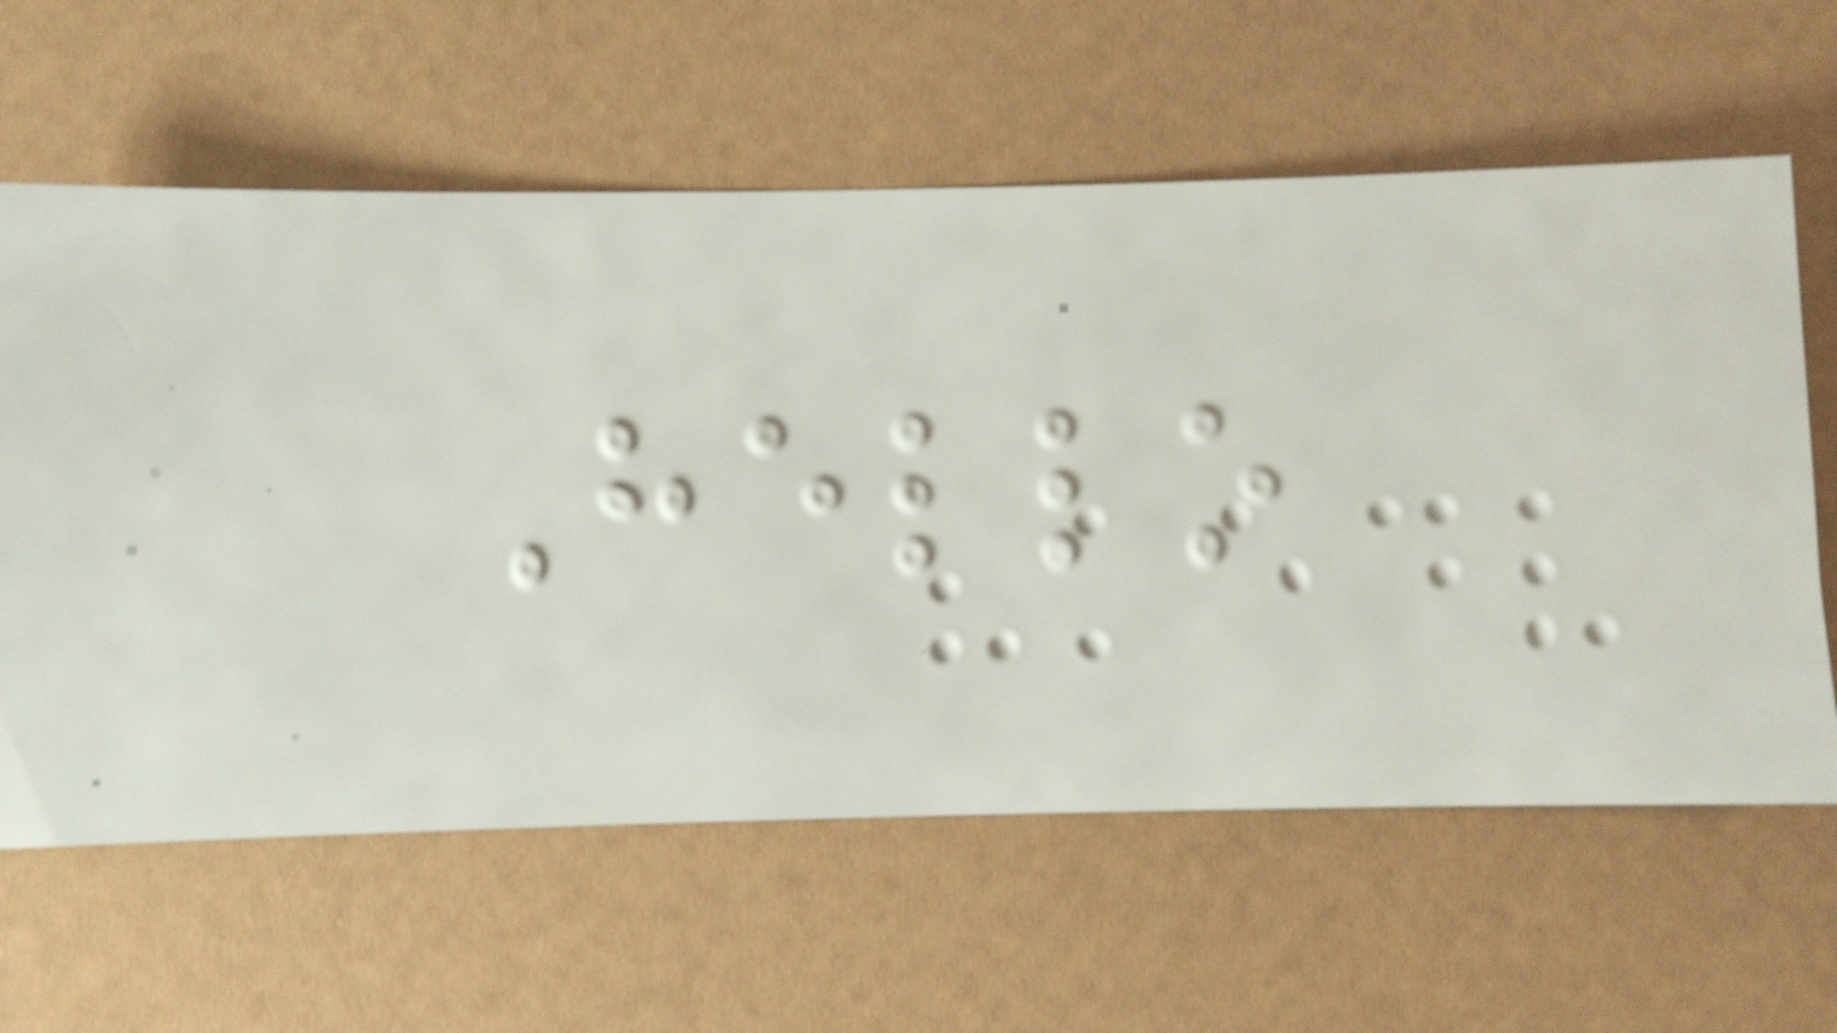Hello
